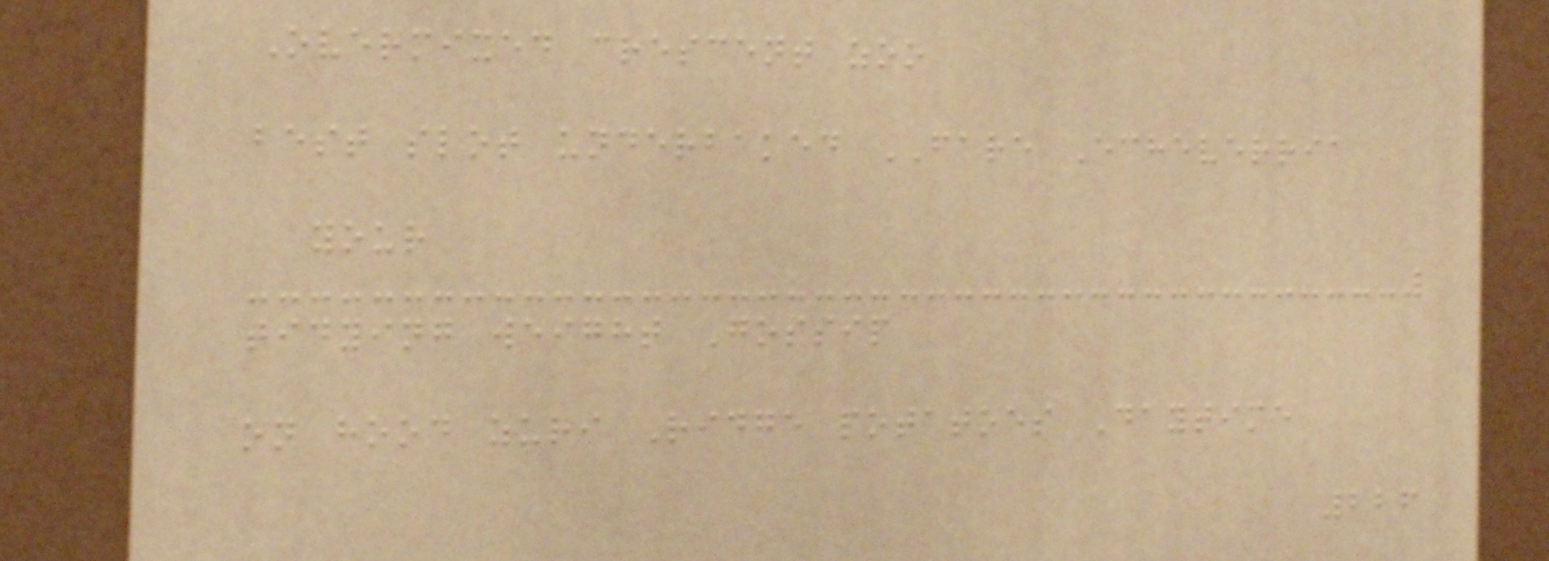Overmixed crescent zoo
best slot underbaked FARE Echeverria
your
tidying weight Gossip
on hood zuri Ridge potatoes Daytime
226
